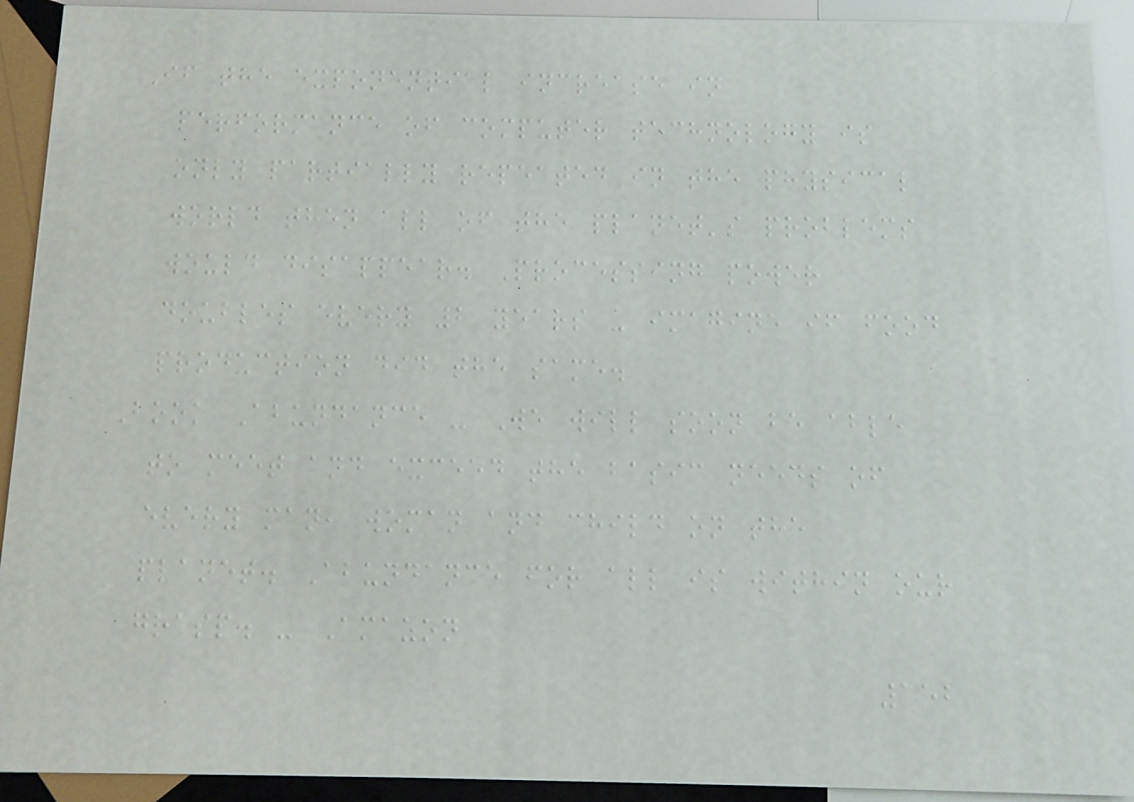If the exponential increase in
performance of computer technology is
only partially repeated in the physical
world then all of the planet's problems
would disappear. Processing power
doubles every 2 years - imagine if food
production did the same.
Book Abundance - We will soon be able
to meet and exceed the basic needs of
every man, woman and child on the
planet. Abundance for all is within our
grasp. - Amazon
152
